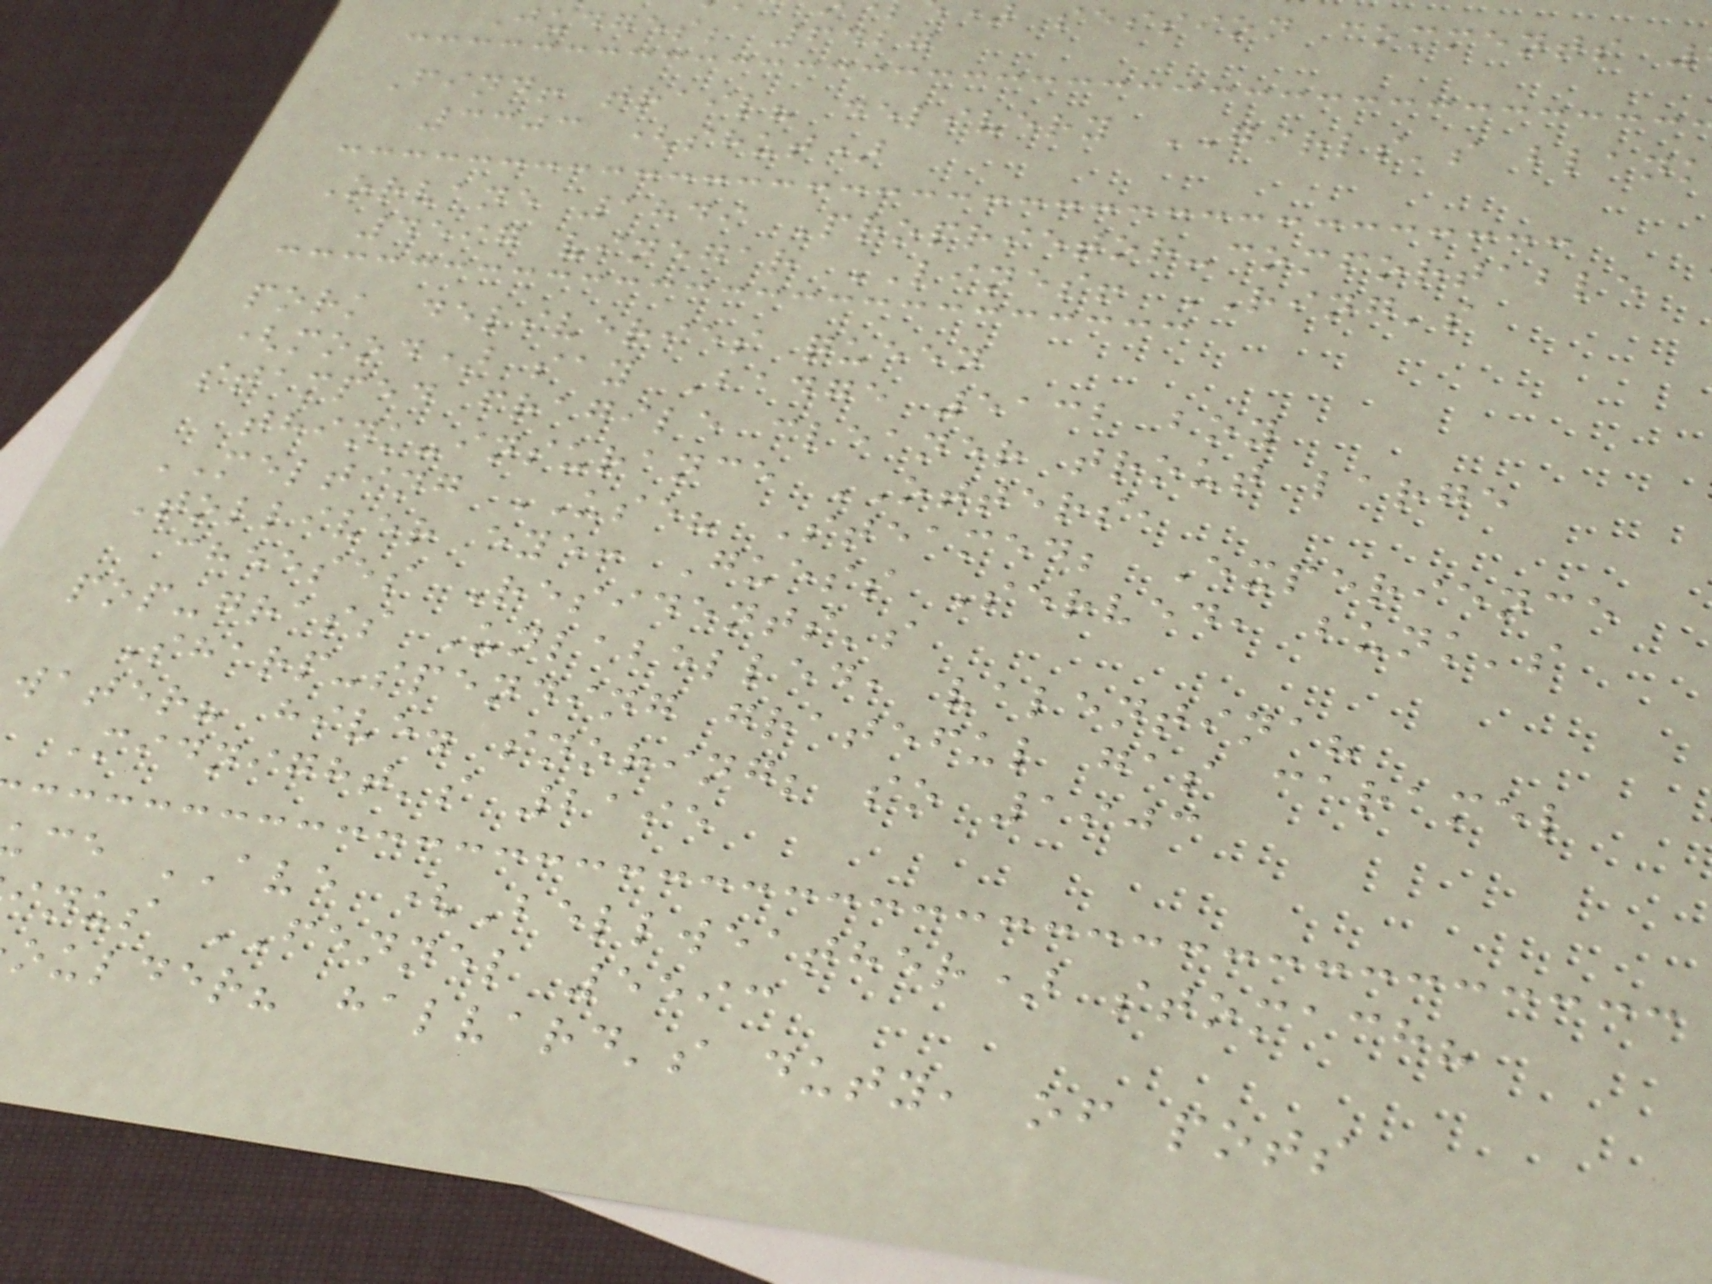session comments
Judges; 6427
Find! trail? delivery GIRLS's blank
3303 (shut)
Orvane 1849 Proprietor-comfortable
4597 vinegar LINES! RING's
pork deliveries queen
(mood) say Badge 5132 boy
stamped fragile cleaner trout large
think-insurance OTTERS,
MELTING USE? Steamed; Experience
Tolliver eye: Guess Served, bunk's
cheeses Residents's
pop-grass Unlabelled, valentina?
Sharp-spending grateful gas caramel
water? hive. snoring; so 1903
Midnight's 2195
ce AVE (Bellweather) stomach?
inus FENNEL 5593
oulder? halvard's duty, of pots
